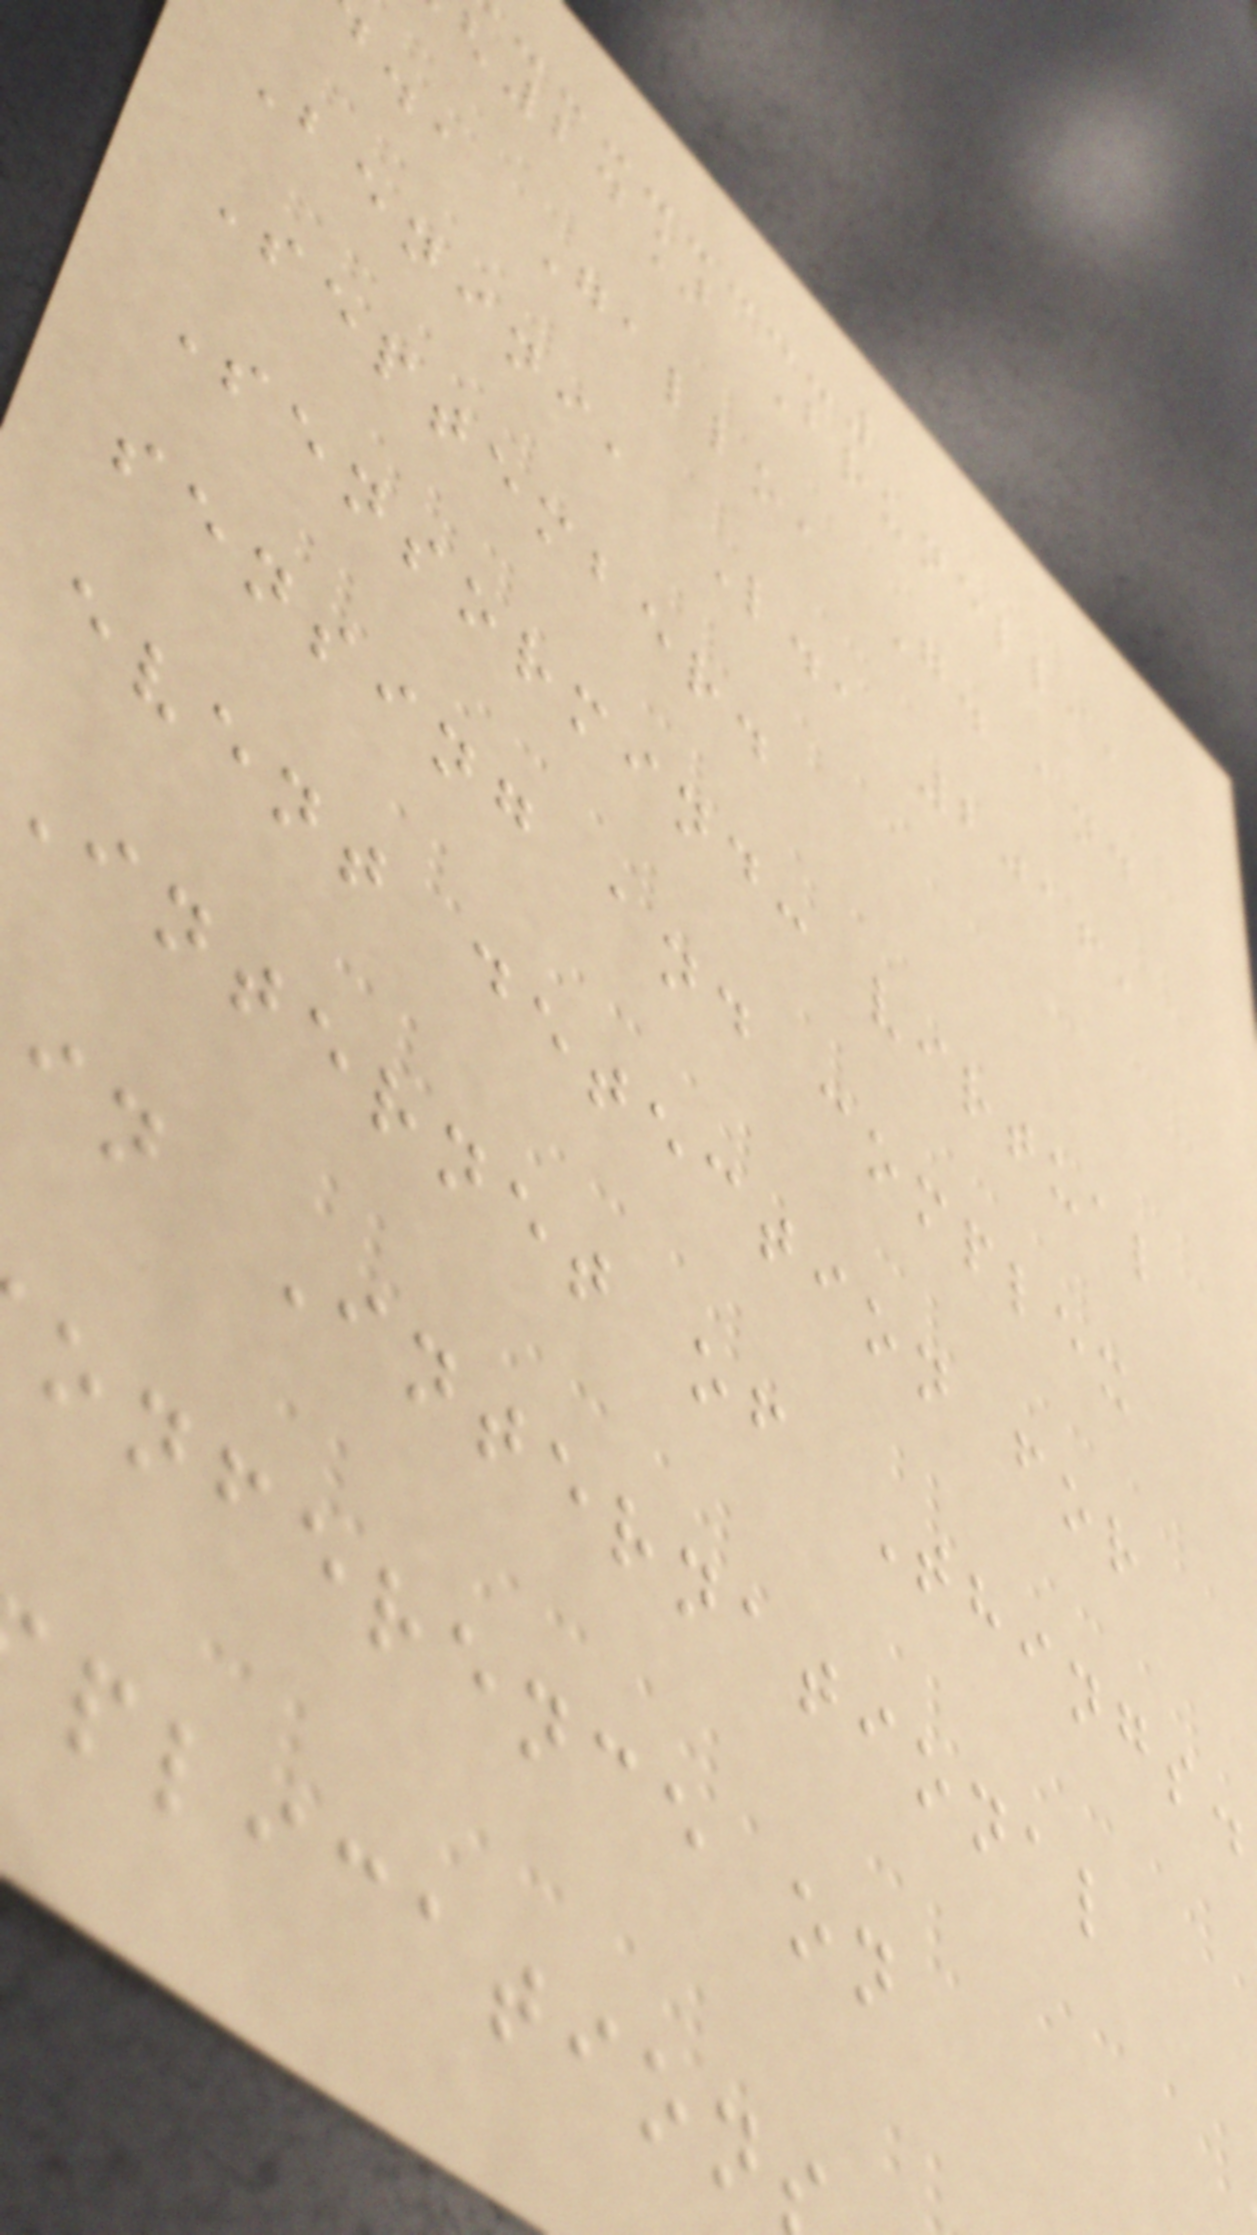24] Brunelli,
., Gallo, G. and
Benini, L., 2016,
September.
Sensormind: virtual
sensing and complex
event detection for
internet of Things.
in International
onference on
